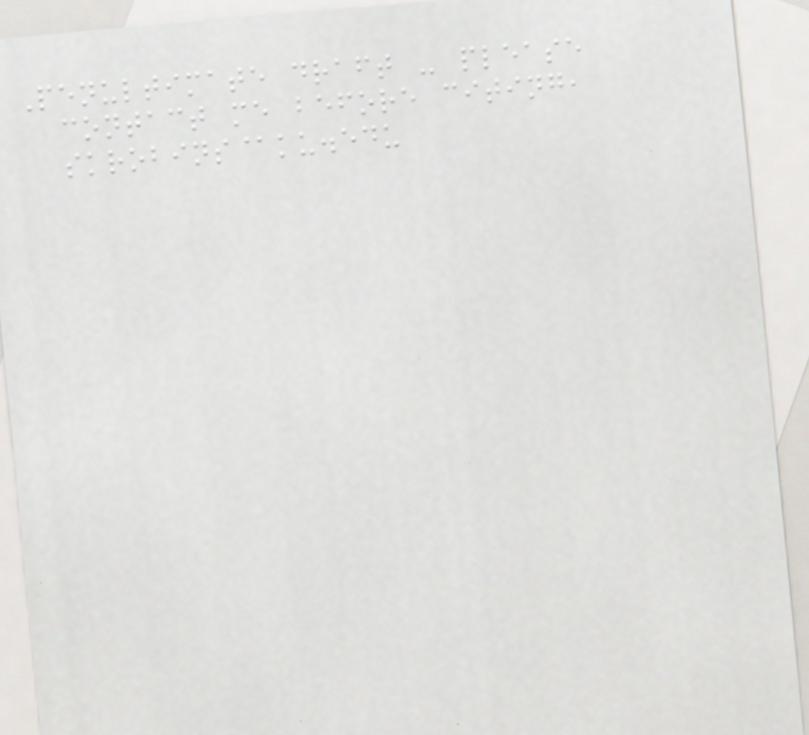Penultimate draft - please
contact me before citing,
skrobins@ku.edu
